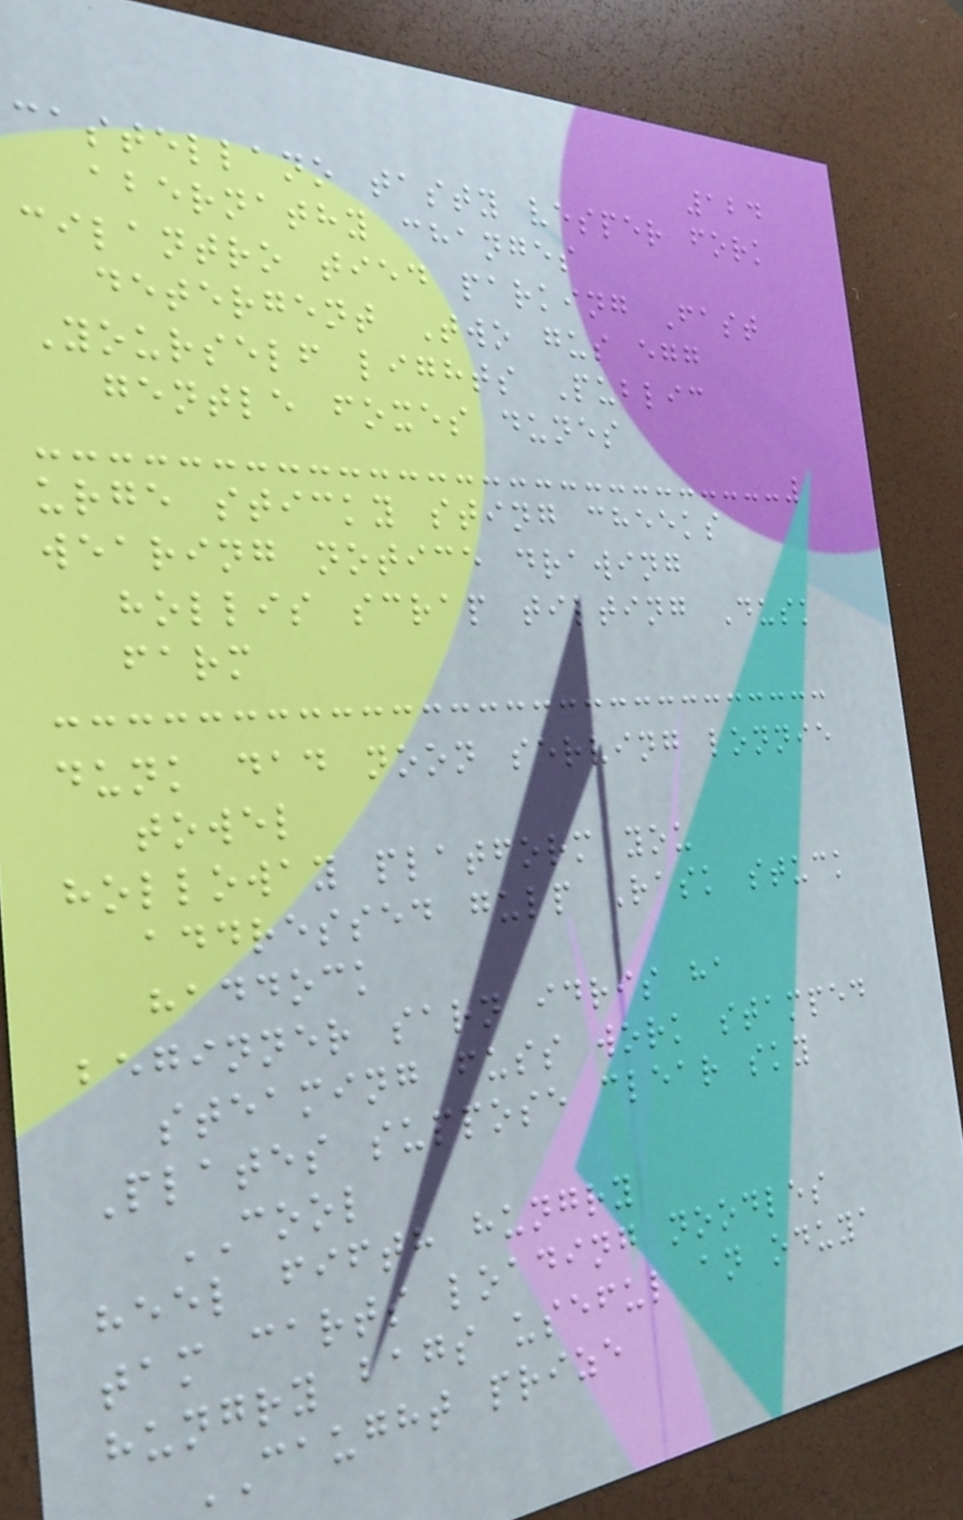124
castellano tasty vesper fork
abernathy changes
cilantro tied parking Fast
detergent Two gus egg
Yourself lights Public
gentle foxes dunes
urge sticky sting cheeks
wearing notice drawing
hollis scrap tilting Dusk
farm
dunk dad noon serving lonnie
towel
holloway platform you
addressed gulp Rask stuck
haddock
beginner sarn idris ha
steaming fuss work stamped
Plates suppose clear sky
COOL
heel fifth hungry
tam carts loading noodles
hungry bags useful an oduya
CAUGHT prize
